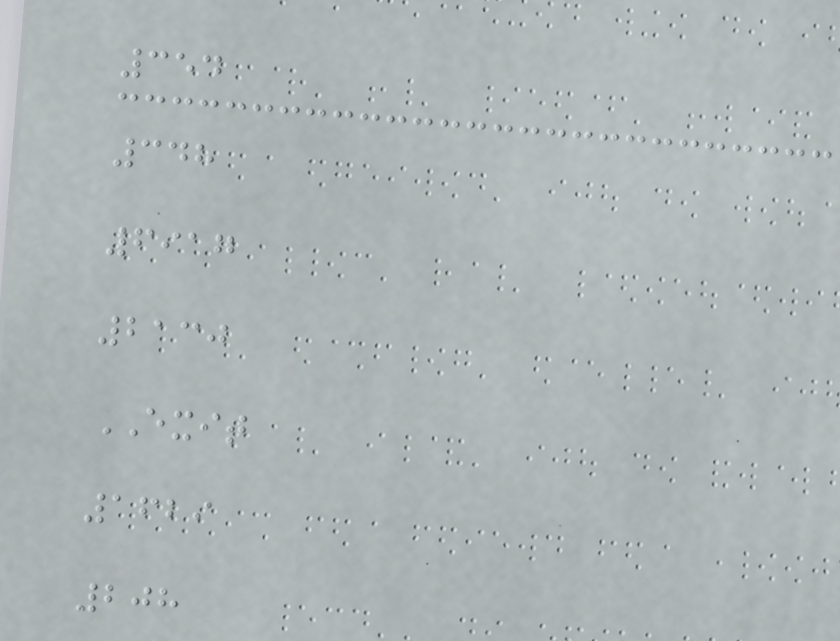354
348
6917
2130
EXIT
1629
208
